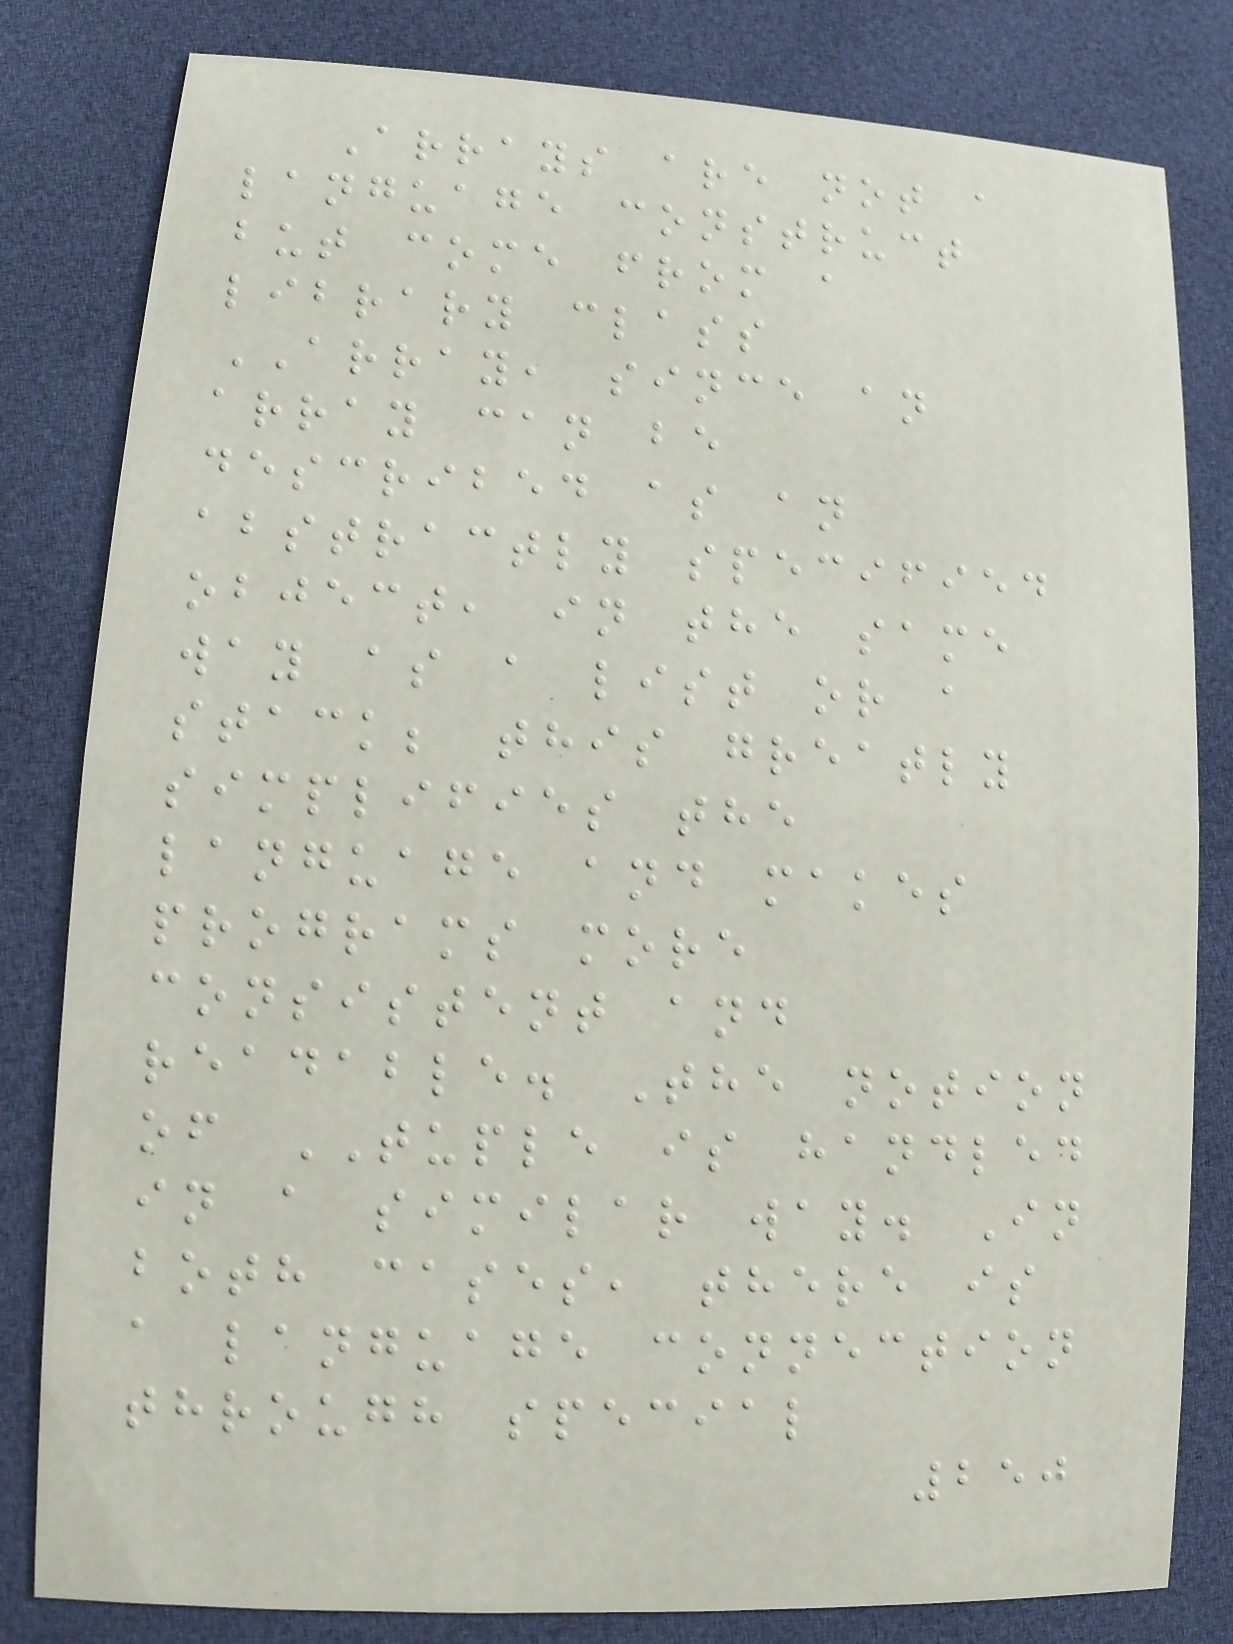Arrays are not a
language construct
but come from a
library class
ARRAY, since an
array can be
described as an
abstractly specified
object, in the same
way as a list or a
stack; this greatly
simplifies the
language and makes
programs more
consistent and
readable. The notion
of TUPLE is handled
in a similar way. In
both cases, there is
a language connection
through special
250
